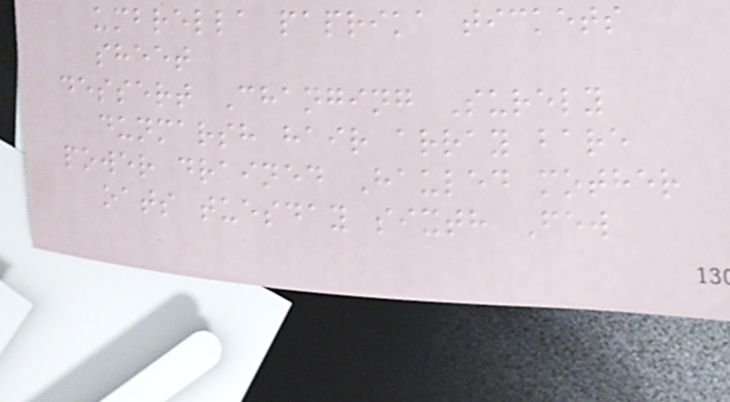umbrella paprika tickets
sheet
dessert Changing Surely
dunmarsh hair array bare
power drained Hauled mother
oats tuesday sixth Few
